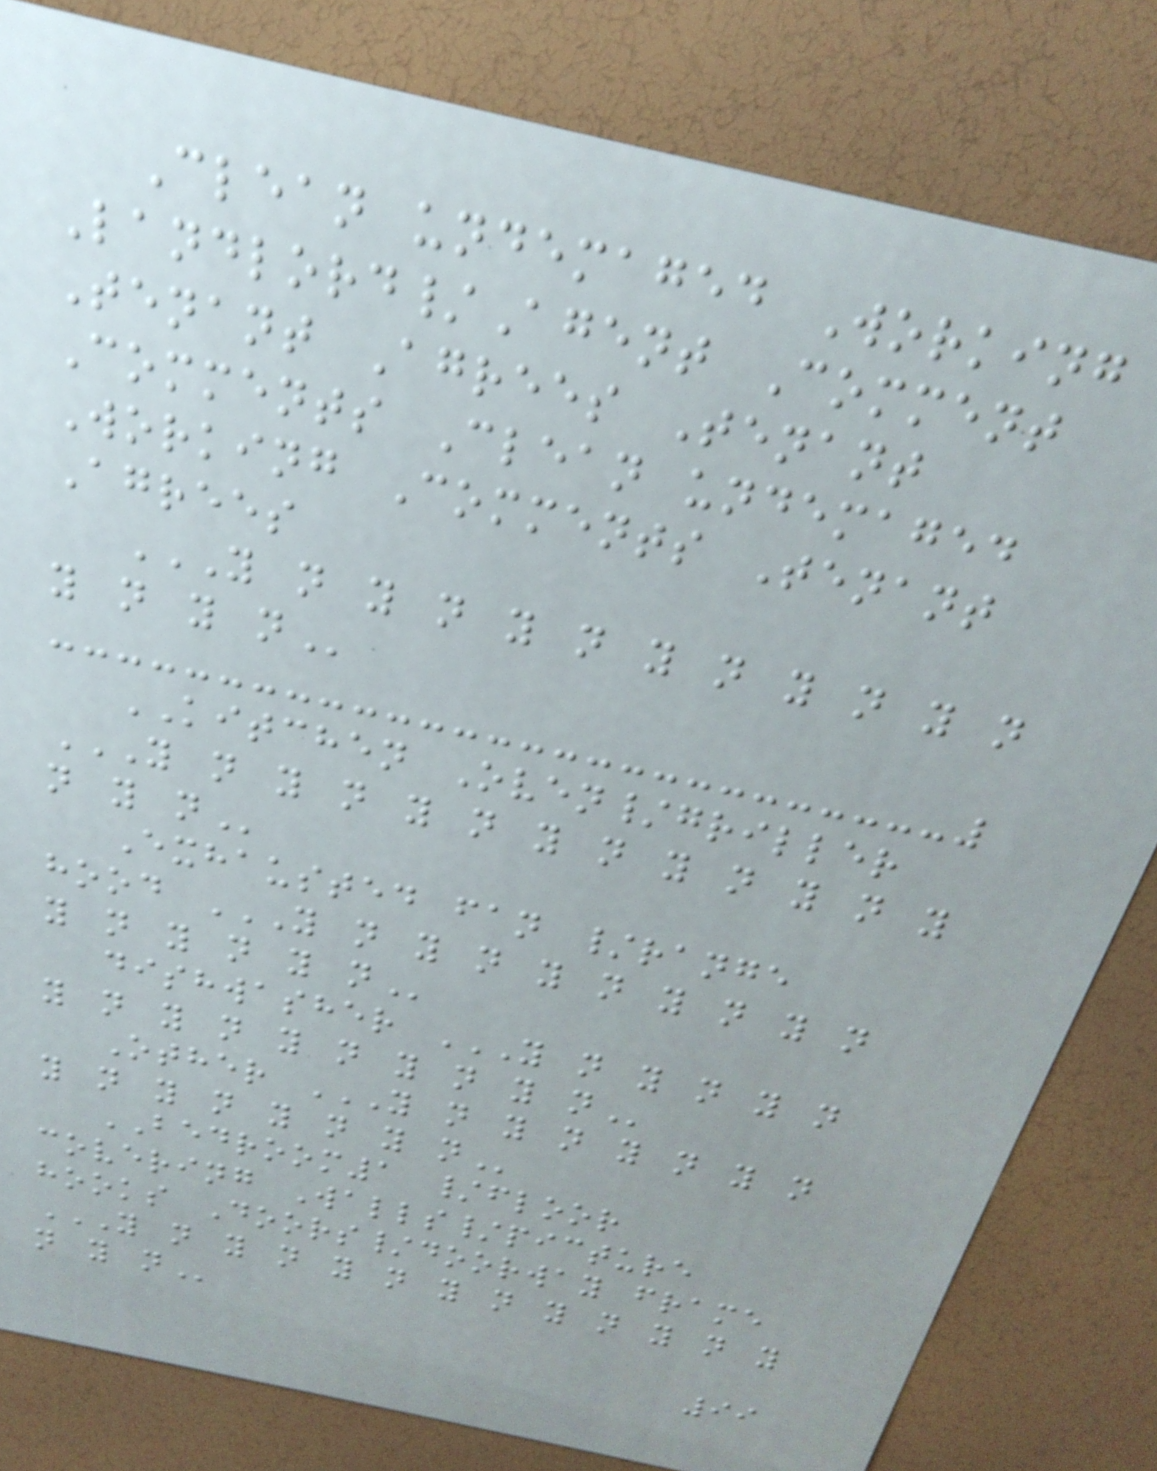Clean undemaged Working
Landlord/Agent Comment
Tenant Agrees Tenant
Comments Clean undemaged
Working Comments Tenant
Agrees
Y N Y N Y N Y N Y N Y N
Y N Y N
KITCHEN Oven/griller
Y N Y N Y N Y N Y N Y N Y
N Y N
Exhausted fan /range
hood Y N Y N Y N Y N Y N
Y N Y N Y N
dishwasher Y N Y N Y N
Y N Y N Y N Y N Y N
Other Y N Y N Y N Y N
Y N Y N Y N Y N
BEDROOM1 /floor
covering Walls/picture
hooks Doors/doorway frame
Y N Y N Y N Y N Y N Y N Y
N Y N
99
